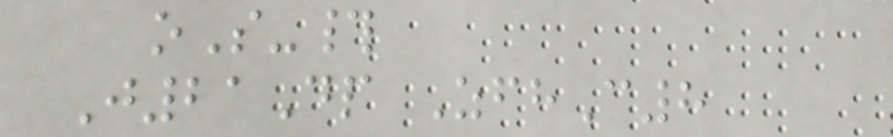oS-#
J21Dp ZfhC8
